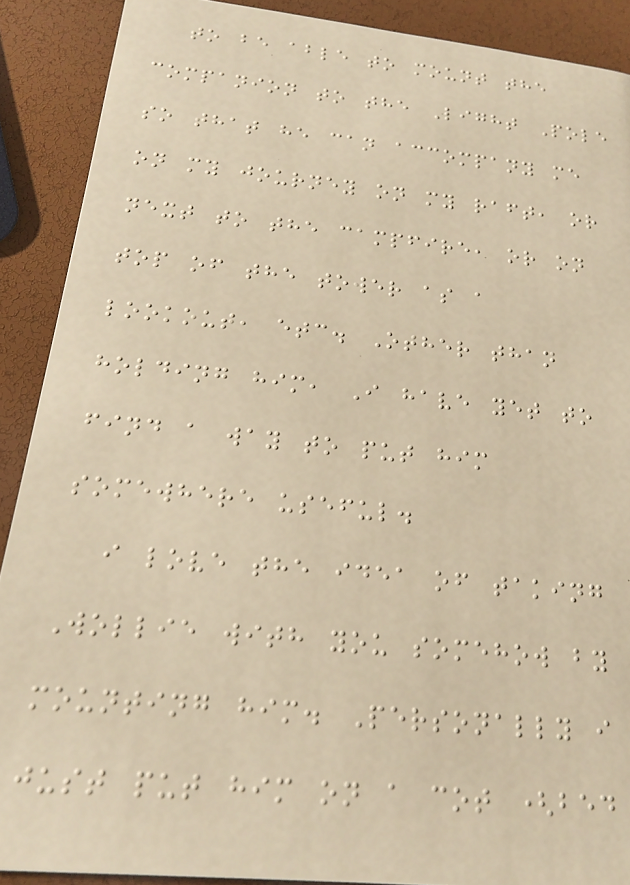to be able to mount the
companion to the Light Pole
so that he can accompany me
on my journey on my raft, or
next to the campfire, or on
top of the tower as a
lookout, etc. Other than
holding him, I have yet to
find a way to put him
somewhere useful.
i love the idea of taking
Wollie with you somehow by
mounting him. Personally i
just put him on a cot (bed
